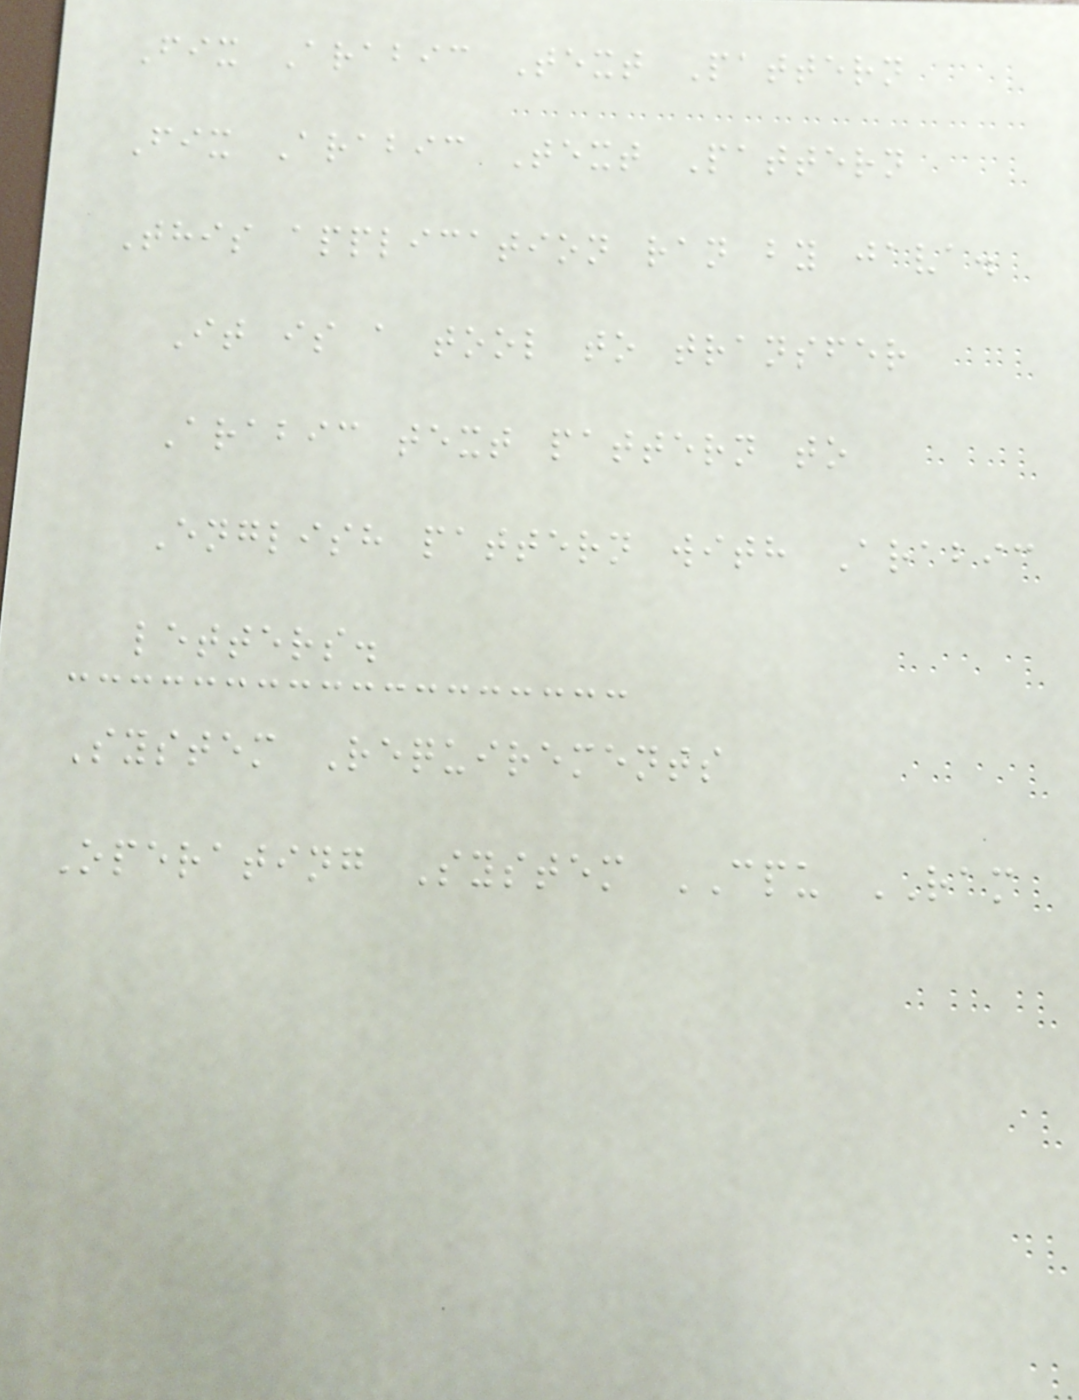Fix Arabic Text Pattern
Fix Arabic Text Pattern
This application ran by java.
It is a tool to transfer
Arabic text pattern to
English pattern with Arabic
letters.
System Requirements
Operating System CPU RAM
